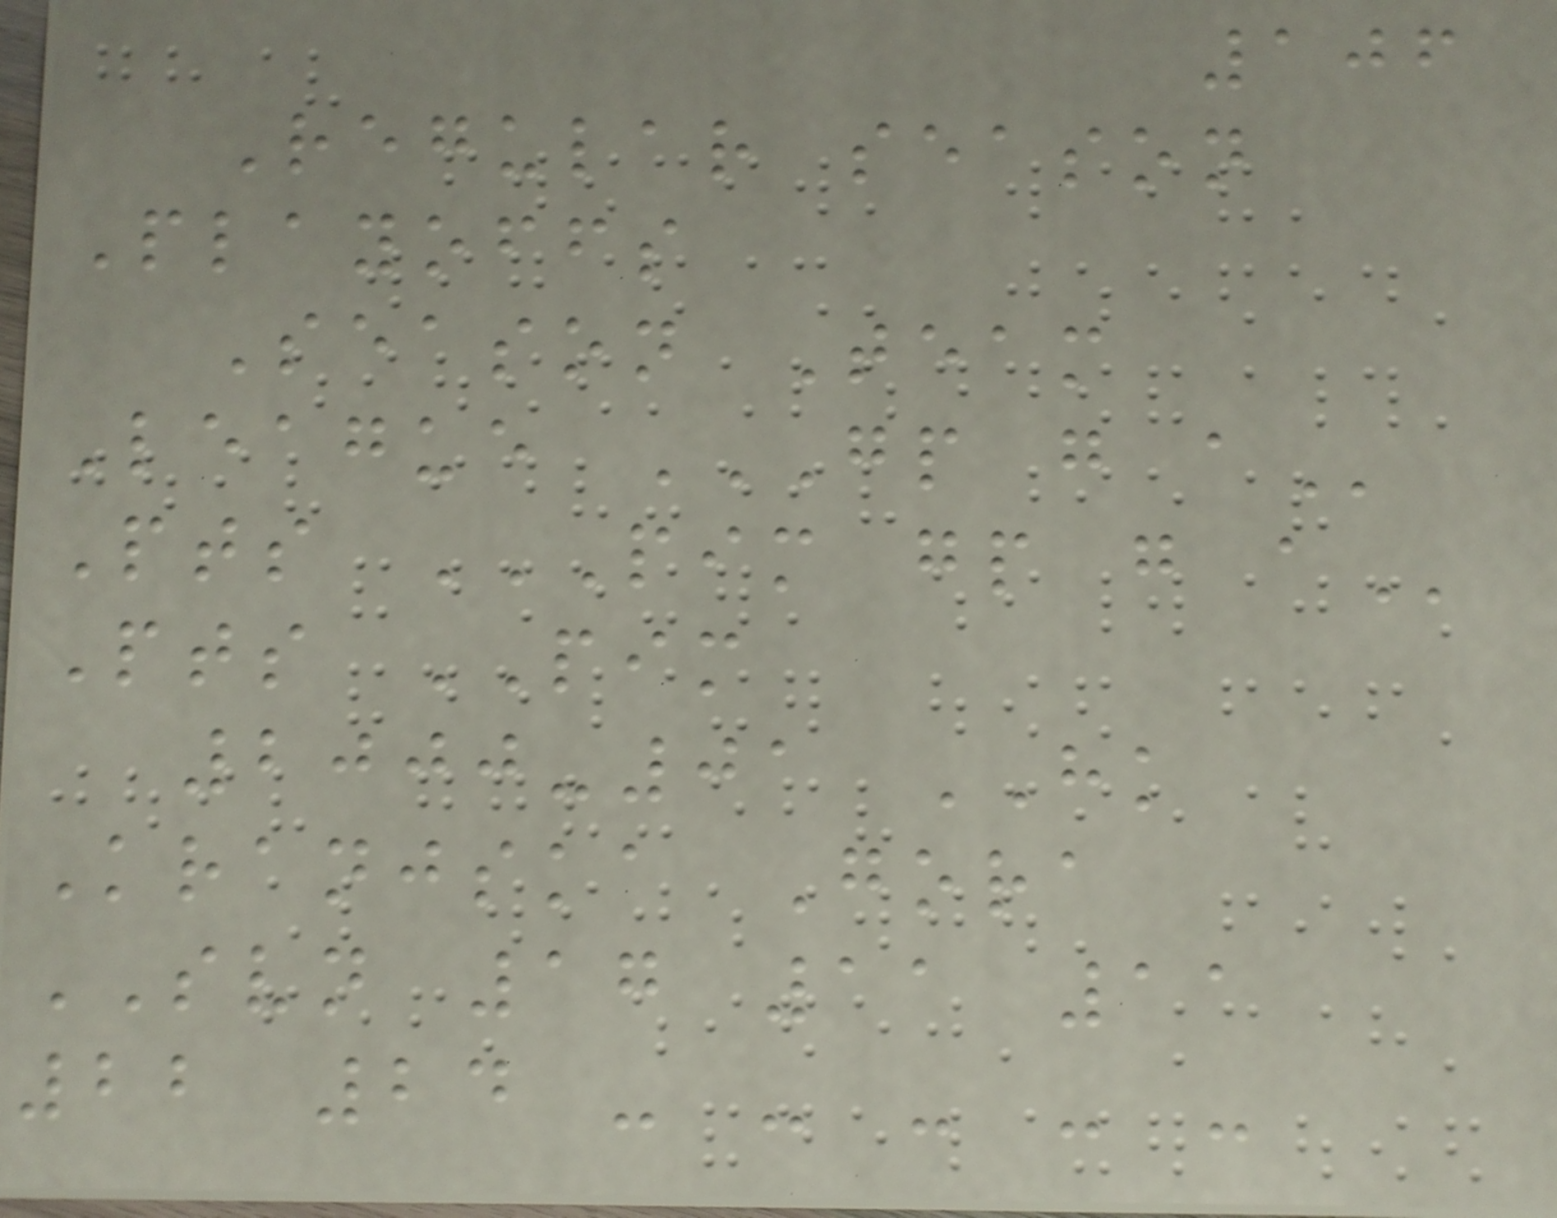106
Regular season
Playoffs
Season Team
League GP G A
Pts PIM GP G A
Pts PIM
2000-01 HK
Kranjska Gora
SVN 17 11 11
22 24 - - - - -
